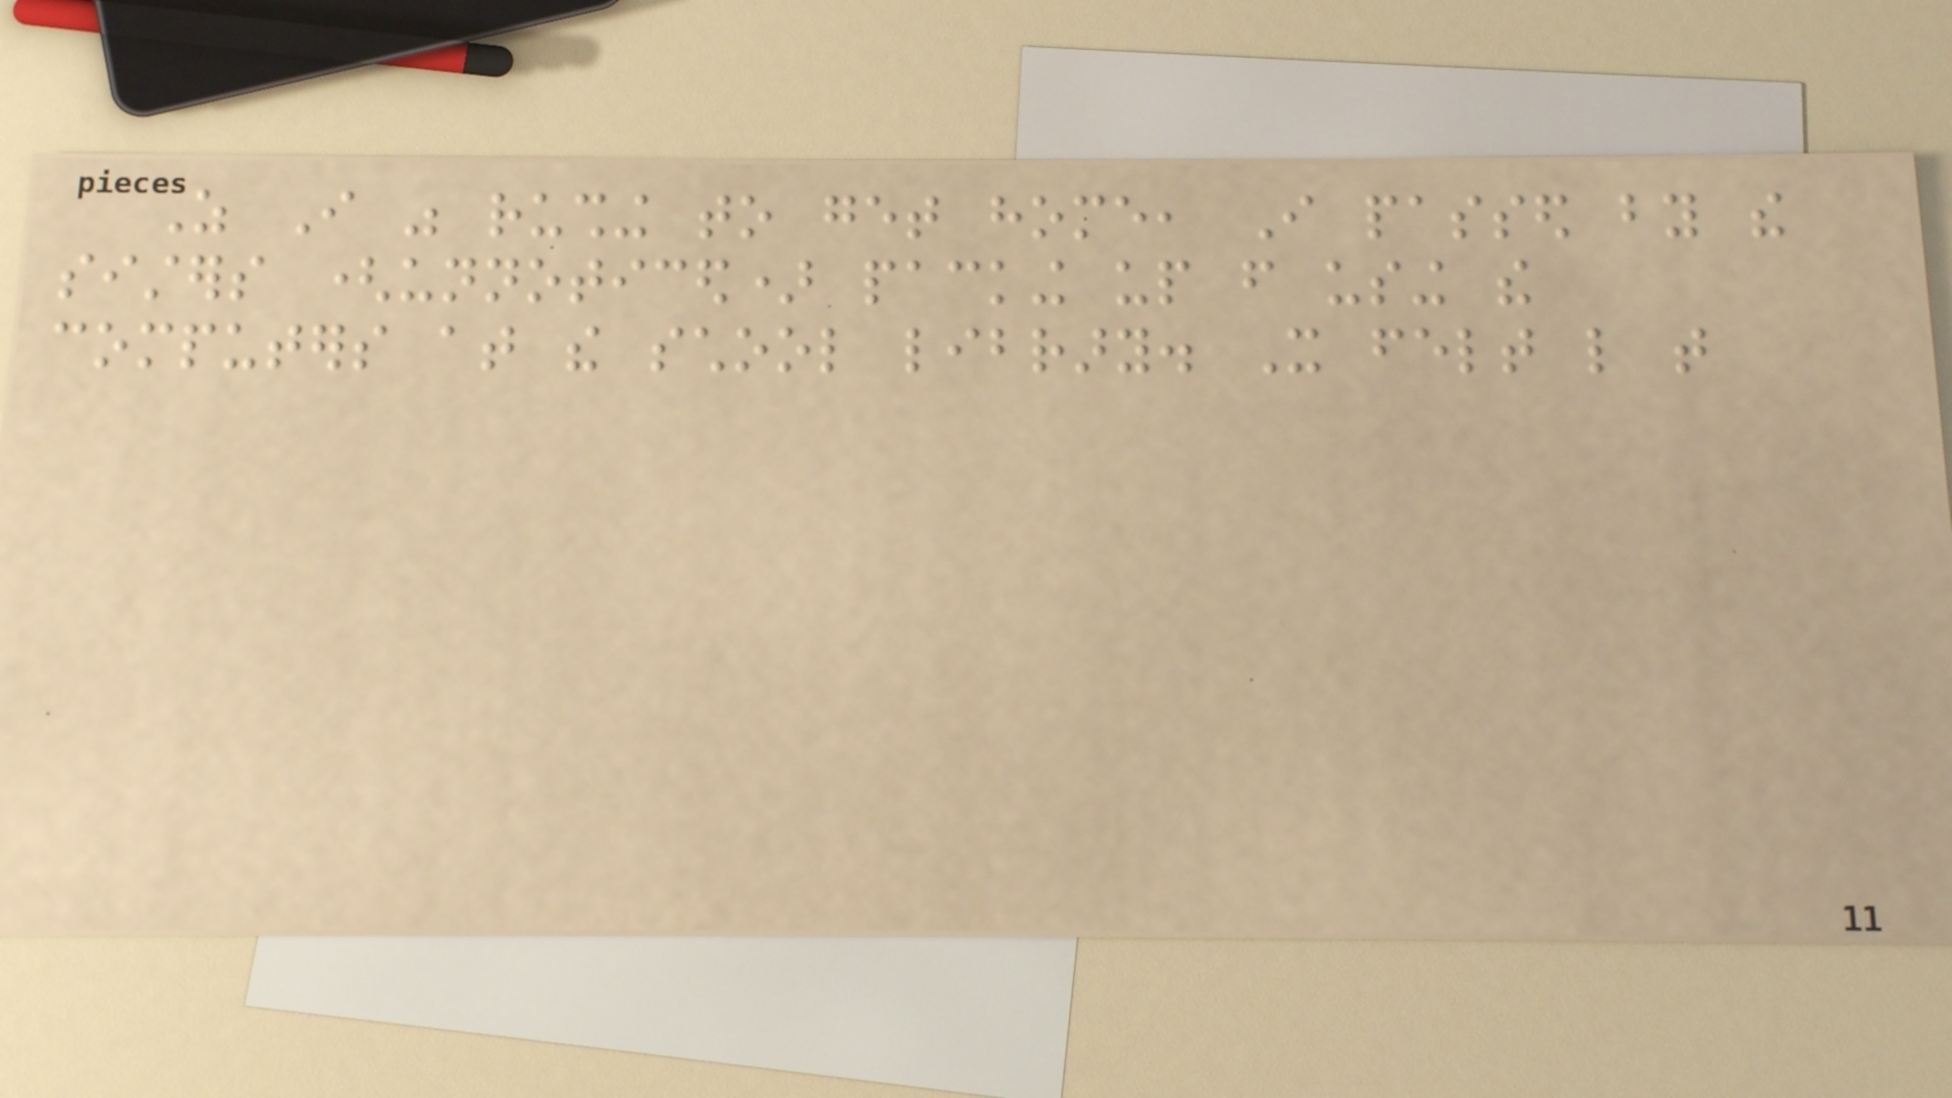As I was rushing to get home, I passed by the
sisters (unnoticed) packing up from using the
computers at the school library. It felt like that
